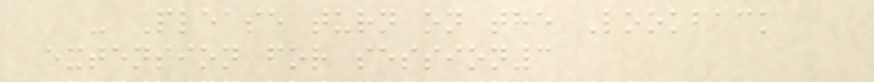- Please turn on the Lookback
extension for session3
